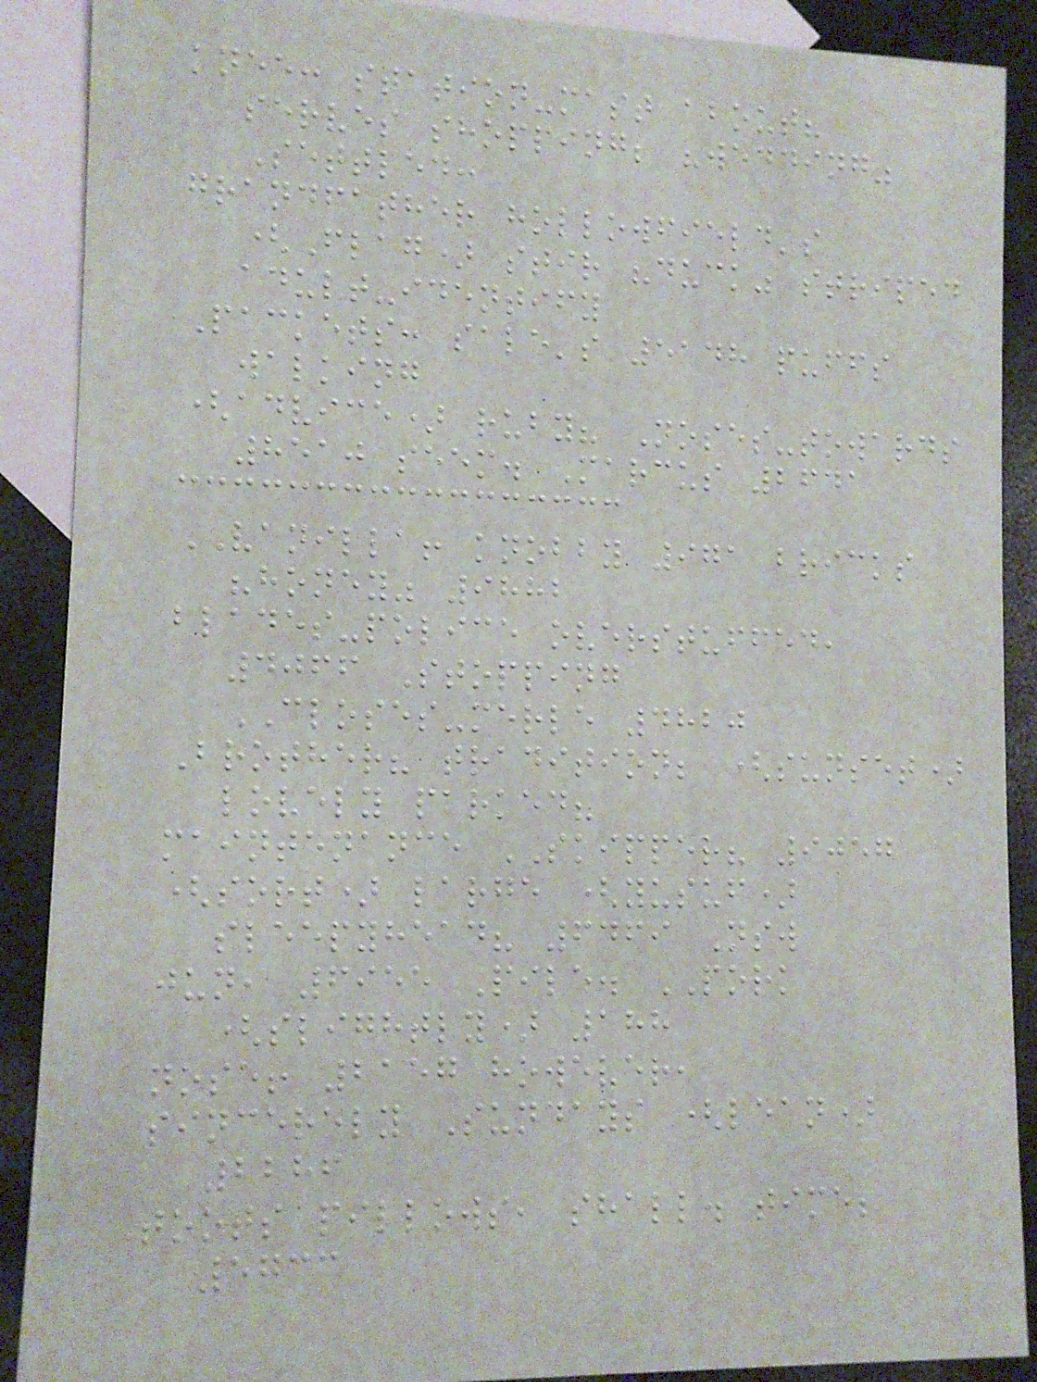knee: station-mast about?
serves shopping; "wedding"
Settled:
grandfather hollowfield's
(Flag) stir "duck" striped
adult-identify
Packets: sale's 5148 puffs
walking
(advice) ruby? Noses-towards
8510 seem. Marcus 2641
VANILLA! knobby 971 bricks
"honey" 9882
blades-police overstuffed,
4066 Stopping
CLOSES-merle 4820
Brother? tradition; (sunset)
lovely parked?
maintenance SKIPPER? 9057
(sort) large (yusuf)
sleepyhead? 6469 Nsw
jun, 6955 Pile. PORK
(slightly) 188
nose! 2157 however,
sincerely Sundays (lean)
2286
toots pillows, shall. time;
5733
